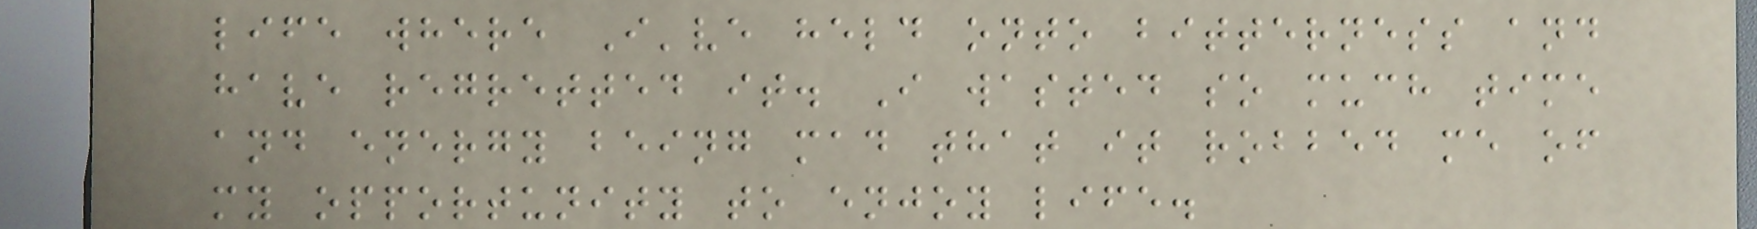life where I've held onto bitterness and
have regretted it. I wasted so much time
and energy being mad that it robbed me of
my opportunity to enjoy life.
